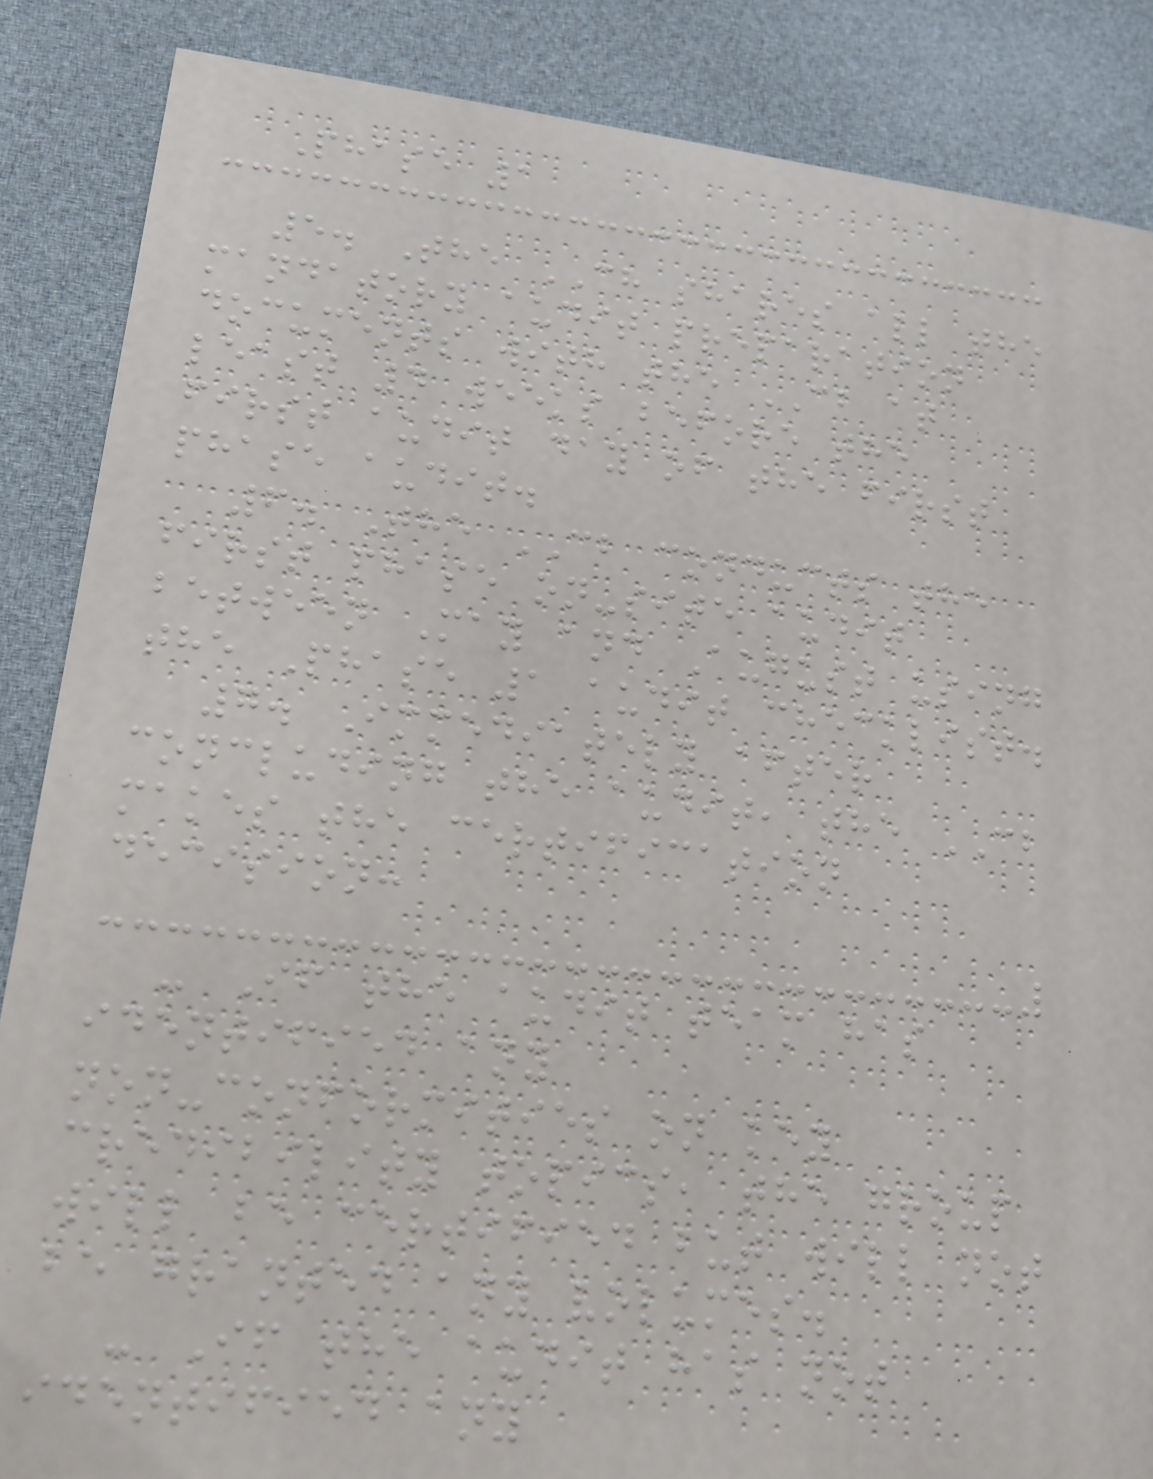Phase 1
5. The CH shares all the
mandatory audit preparation
documents with the CB at
least 4 weeks before the
first audit day of the first
phase audit.
6. The CB conducts the
first phase on-site audit
between May and August using
the Phase 1 audit checklist.
7. Immediately after
concluding the audit, the CB
makes the certification
decision:
- If the audit team has
identified any
non-conformities on key
credibility topics, the group
will be certified but will not
be granted any volumes.
- If the audit has not
identified any
